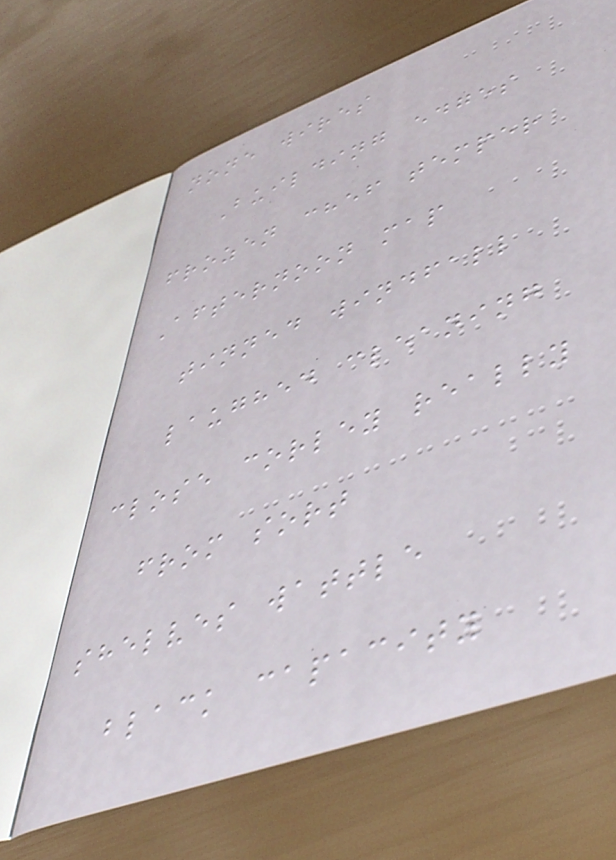none wires
Building edges
frozen chef temper
Afternoon map
tinned windfall
laughed cleaning
close corley really
from sort
shelves wattle
black capacity
